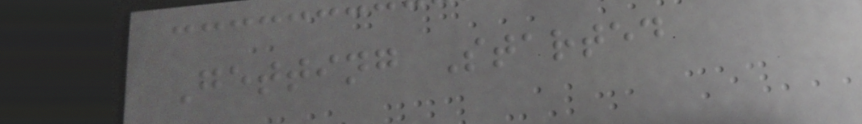Getting Started
